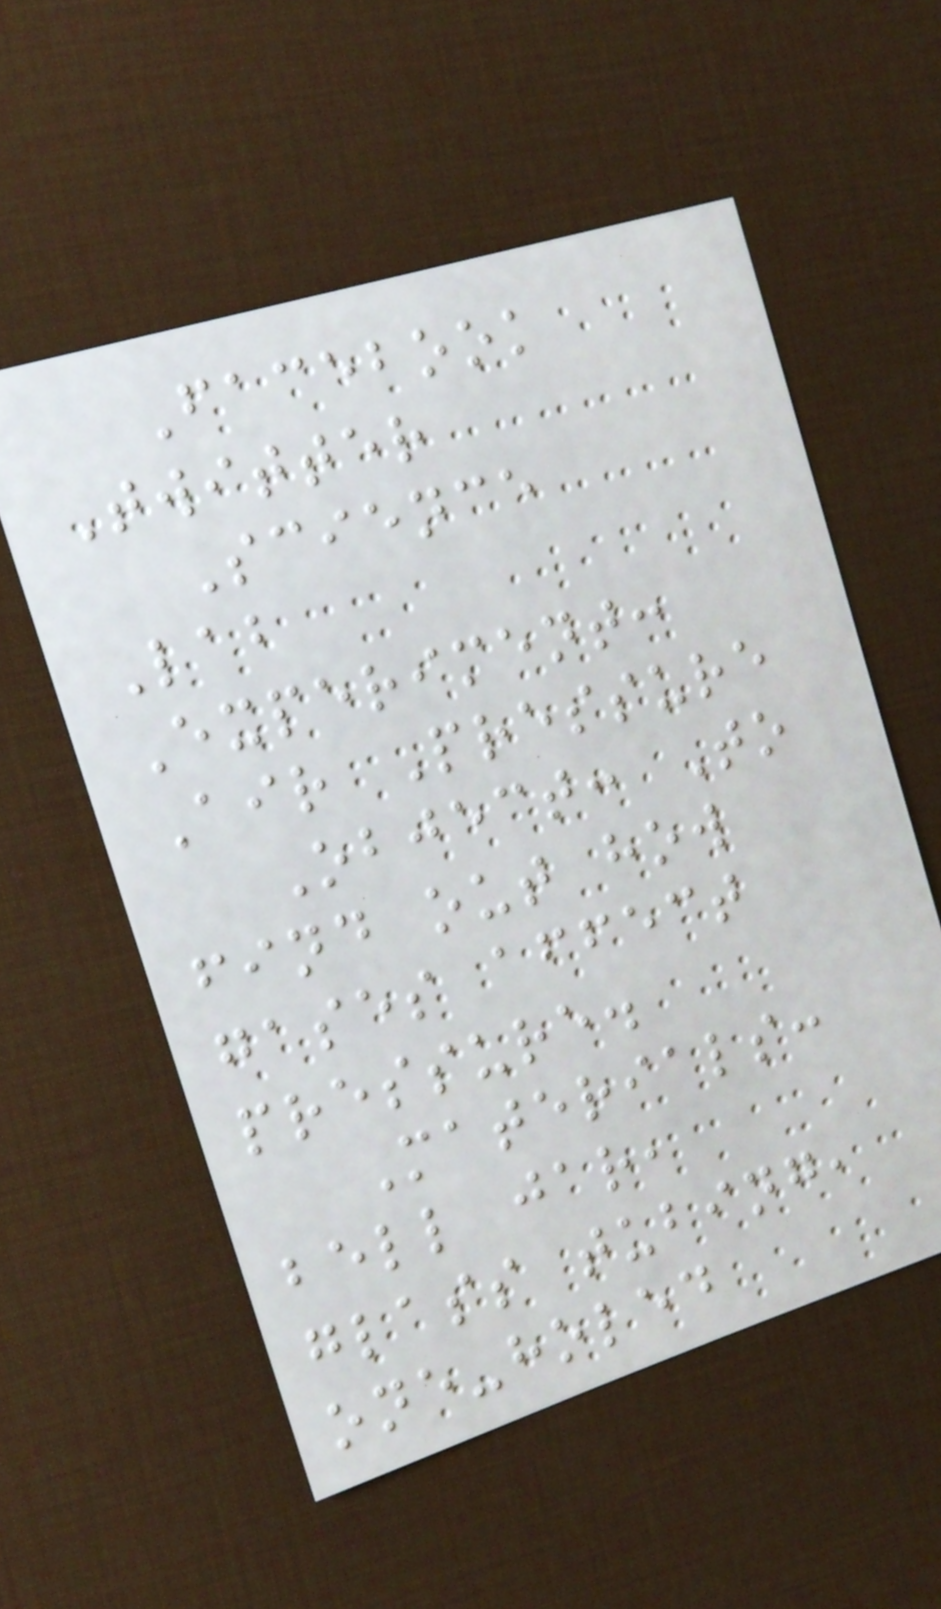Facebook
Twitter
Science
Lab
Experiment:
Air Pressure
Object: To
find out how
gases affect
pressure.
Materials:
bell jar,
glass tubing,
one-holed
